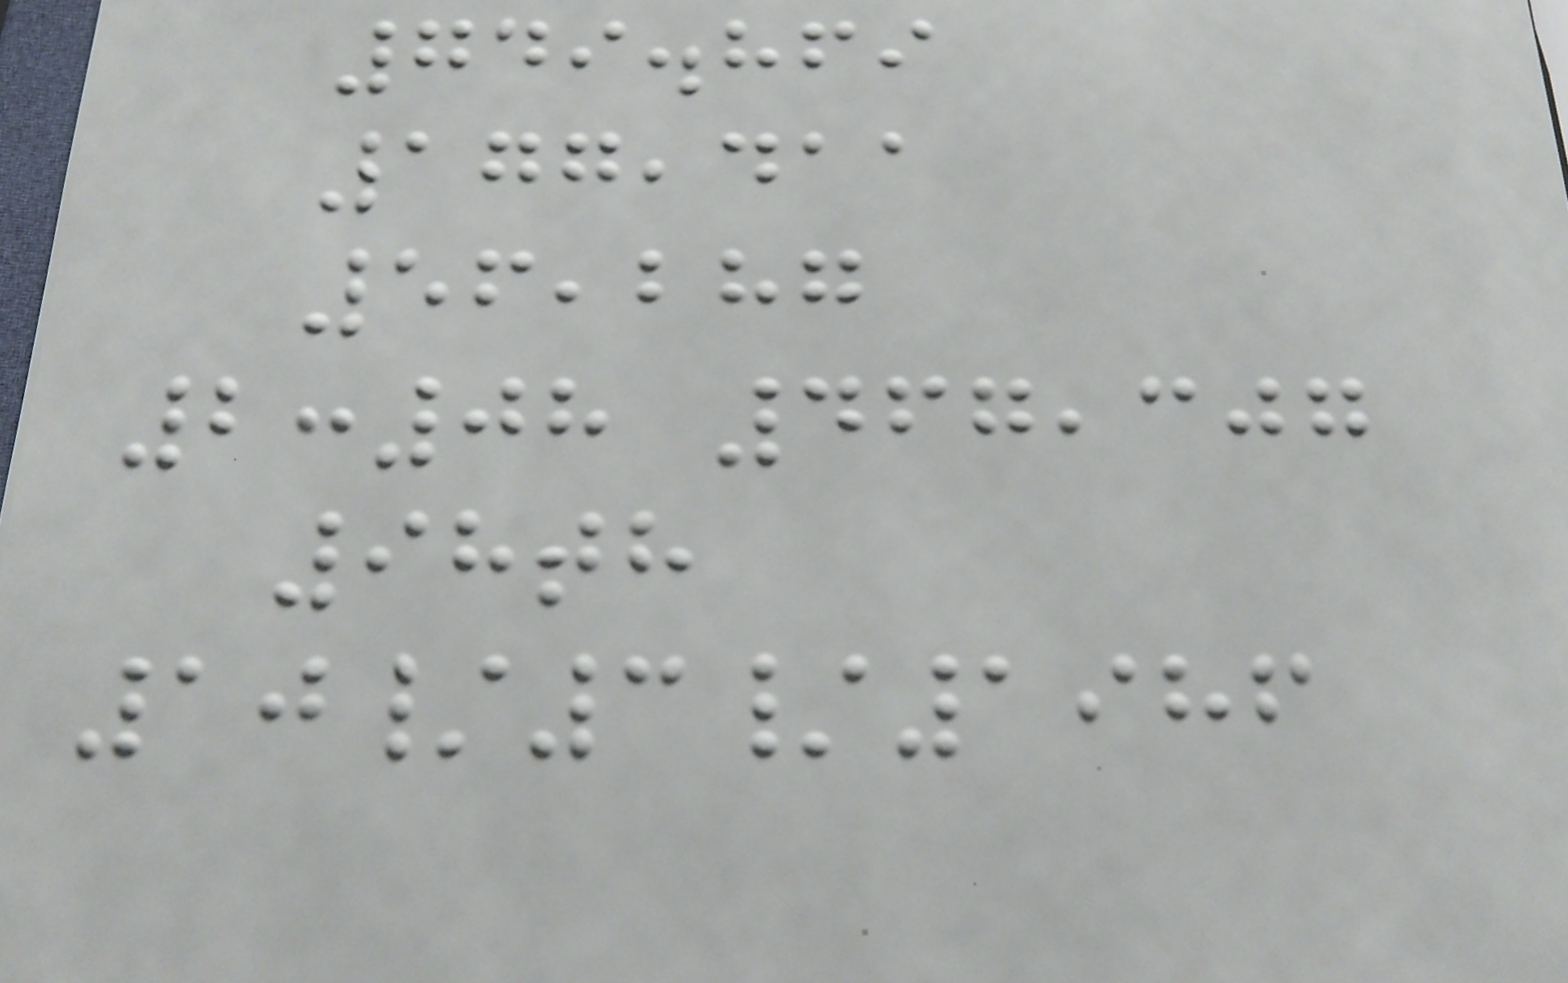749.869
177,411
56,287
2:08 467,307
98th
10/3/1986
